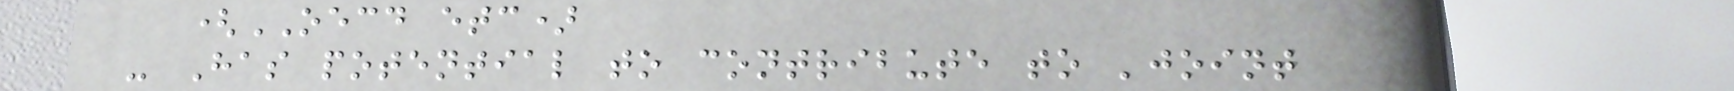(OECD etc)
- Has potential to contribute to 'joint
